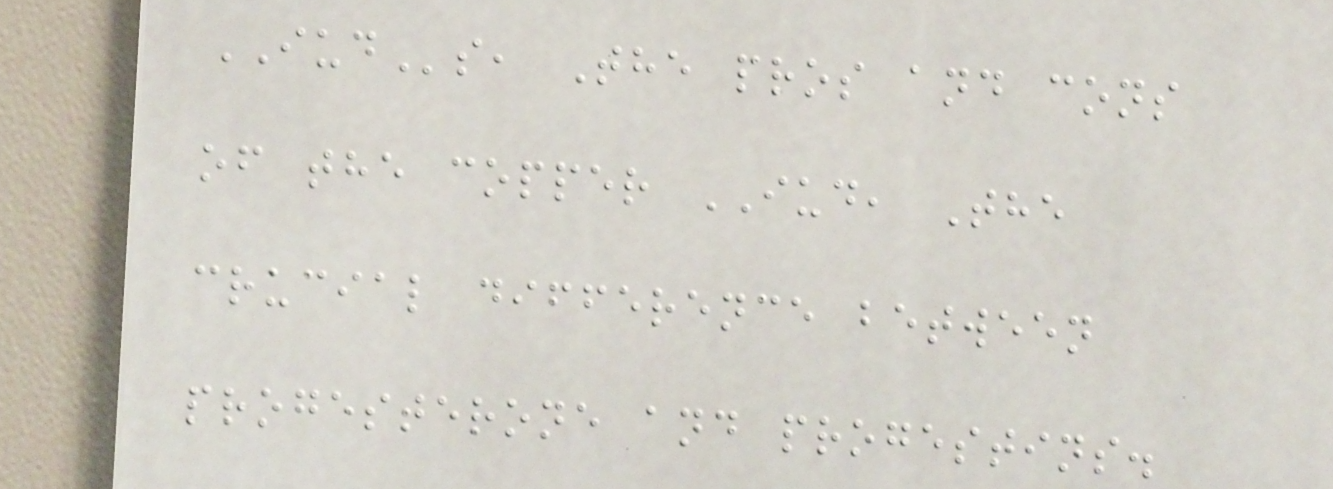IUDs, The pros and cons
of the copper IUD, The
crucial difference between
progesterone and progestins.
